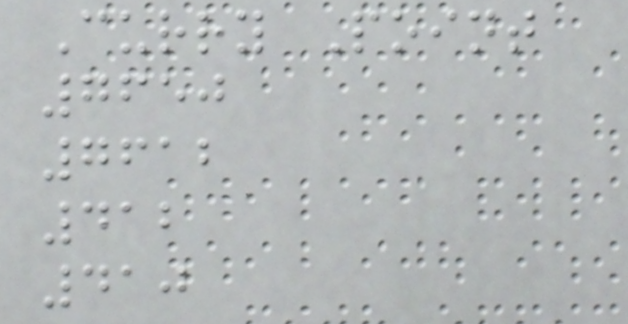Curry Point
7650
7612
412
410
